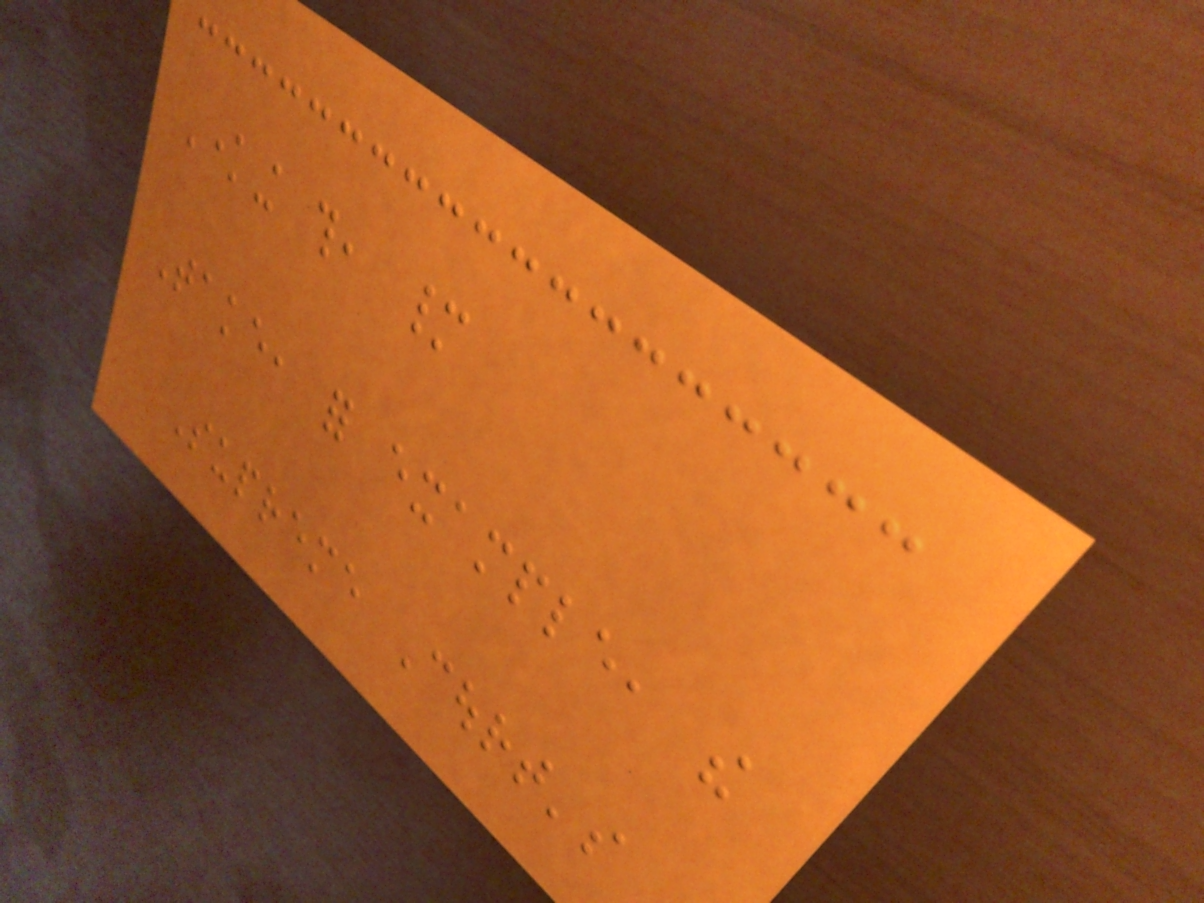Knowing this, many
Take, for example, the
Supreme Court's
